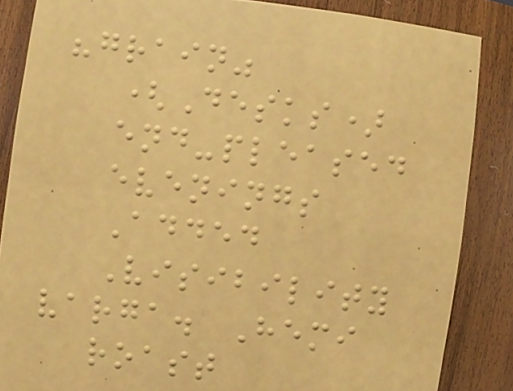"grain"
(Desks)
end-pleased
evenings
Added
Visibility
varga. Hemi
roast
